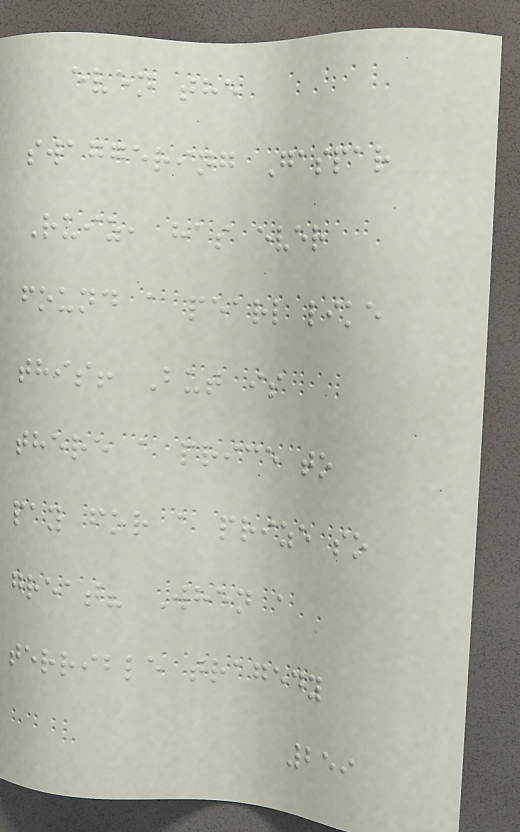even the
swaggering Gaspar
Ruiz, has ever
found a pearl like
this! But is
there a price to
pay for a prize so
great? When a
terrible tragedy
259
